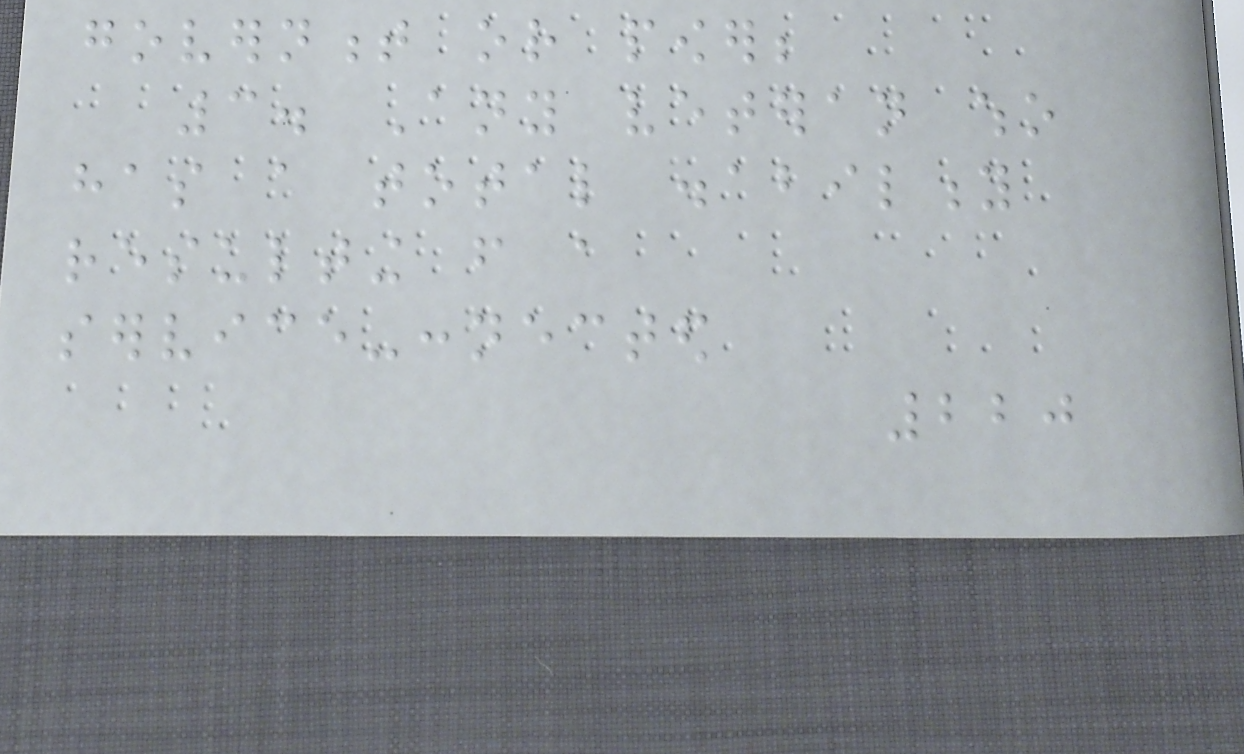government or power;
3. Any veteran who
has a total disability
resulting from a
service-connected
220
